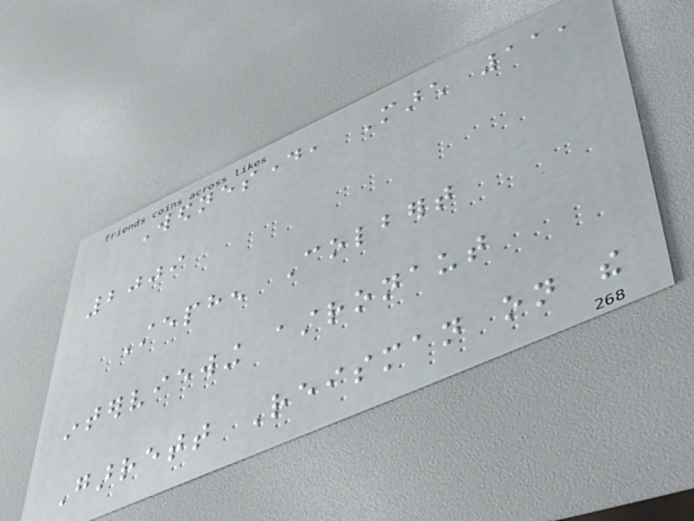Wednesday, March 11,
2009
Stephen Colbert
interviewing astronaut
Garrett Reisman on the
